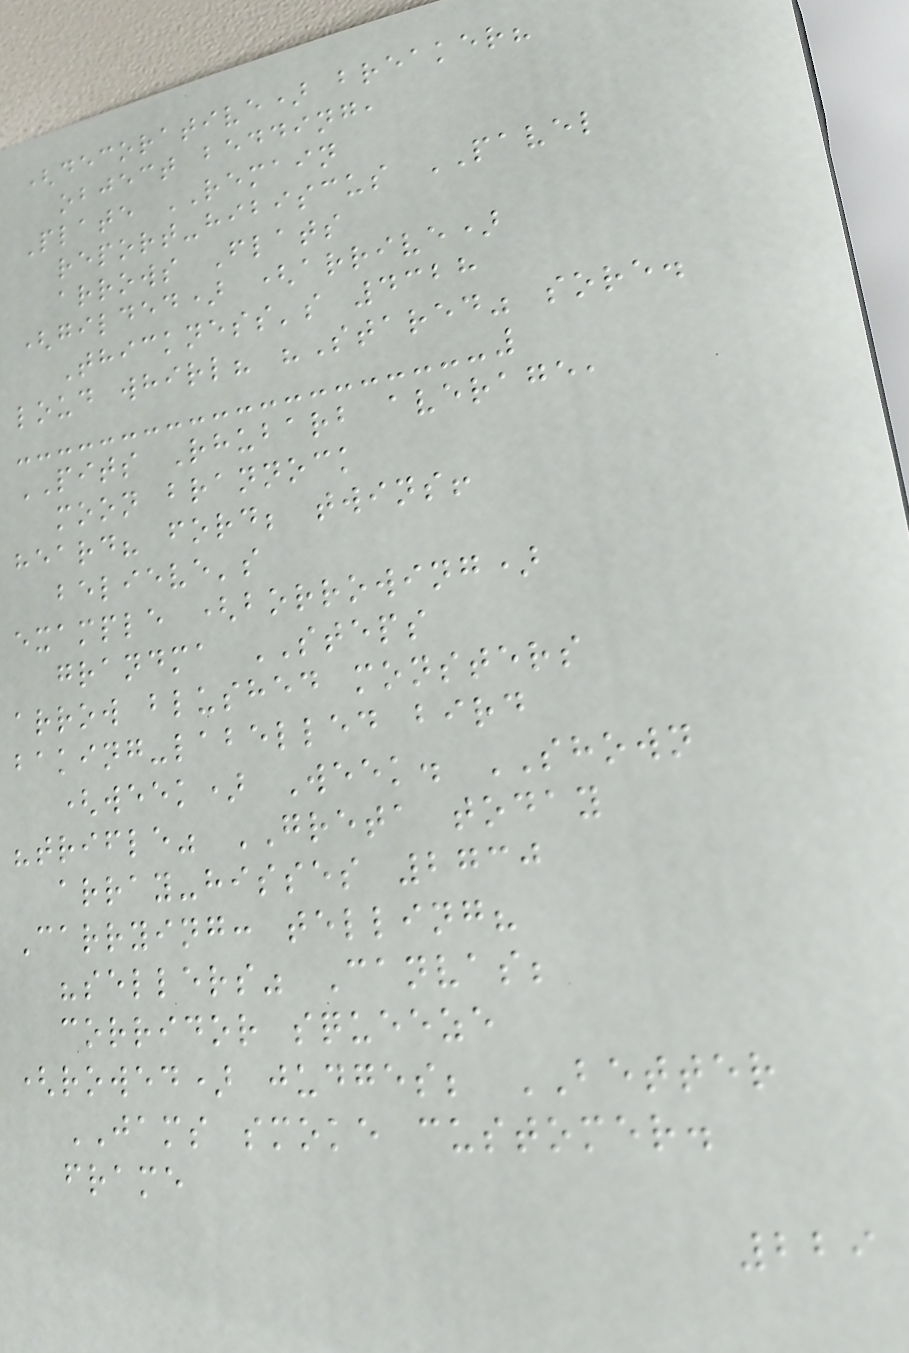(decorative) breaker?
object bedding,
Plate REMAIN
report-hibiscus PAVEL
arrows Flats
(gilded) (arrive)
Thickness's 4328
loud whirl? "Stared" sore.
PITS Rhubarb average,
moon brannock
heard? ford; twins!
believe's
example (borrowing)
grandma STEPS
arrow blushed monsters
baking-labelled bird
(week) Week. SHOWN
"trifle" GRETA today
array-hisses 2730
Carrying: telling?
"sellers" Canvas;
corridor squeeze
(rowed) judges; BETTER
JAMS smoke customer.
frame
229
